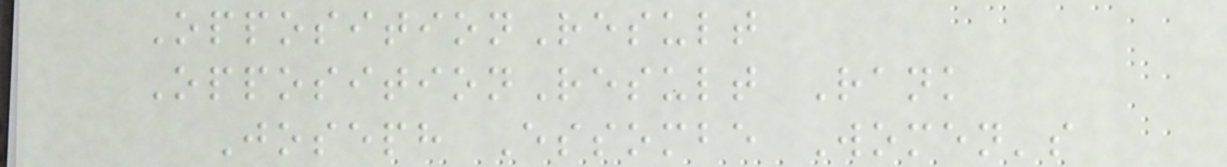OppositionResult
OppositionResult Rank
Joseph Essombe Women's
